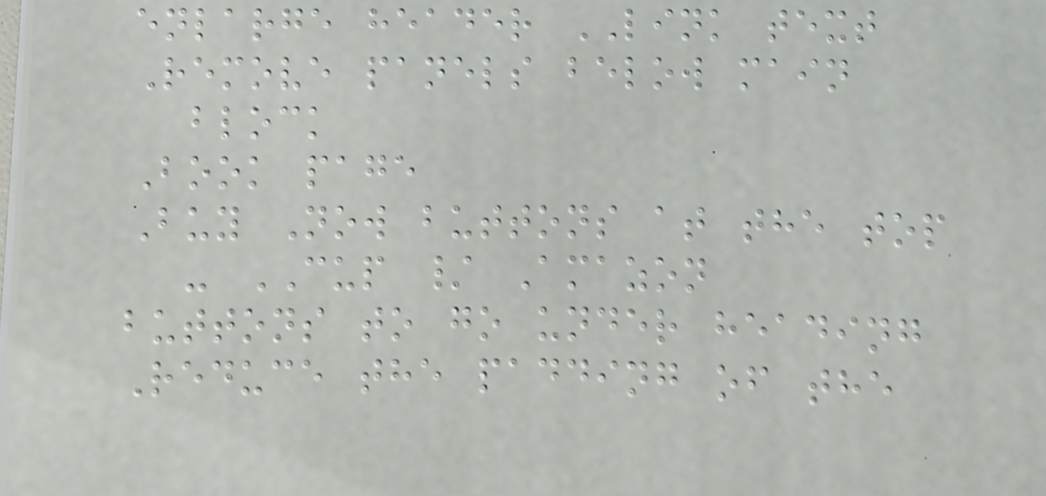enlarge header LINK text
Remove panels below main
block
Book page
Buy Now buttons at the top
- CUP / Amazon
buttons to go under heading
Reduce the padding of the
